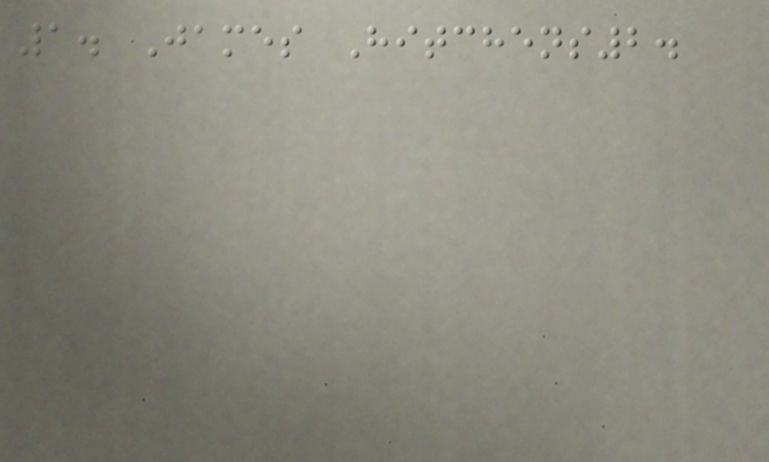1. James Hitchens2.
